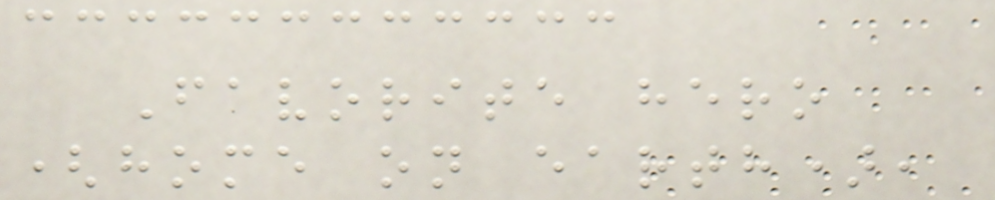Favorite hero
(home on earth),
